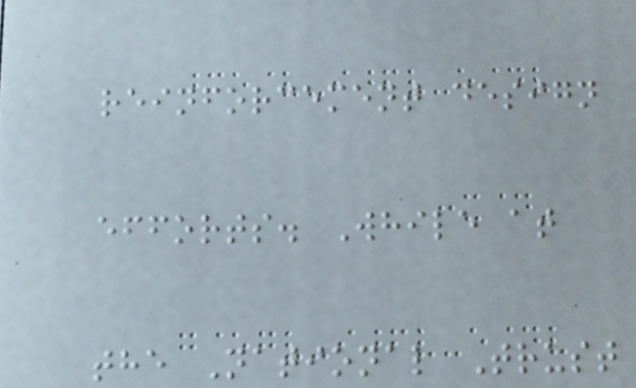reinforcement design
efforts. While at
the National Trust
